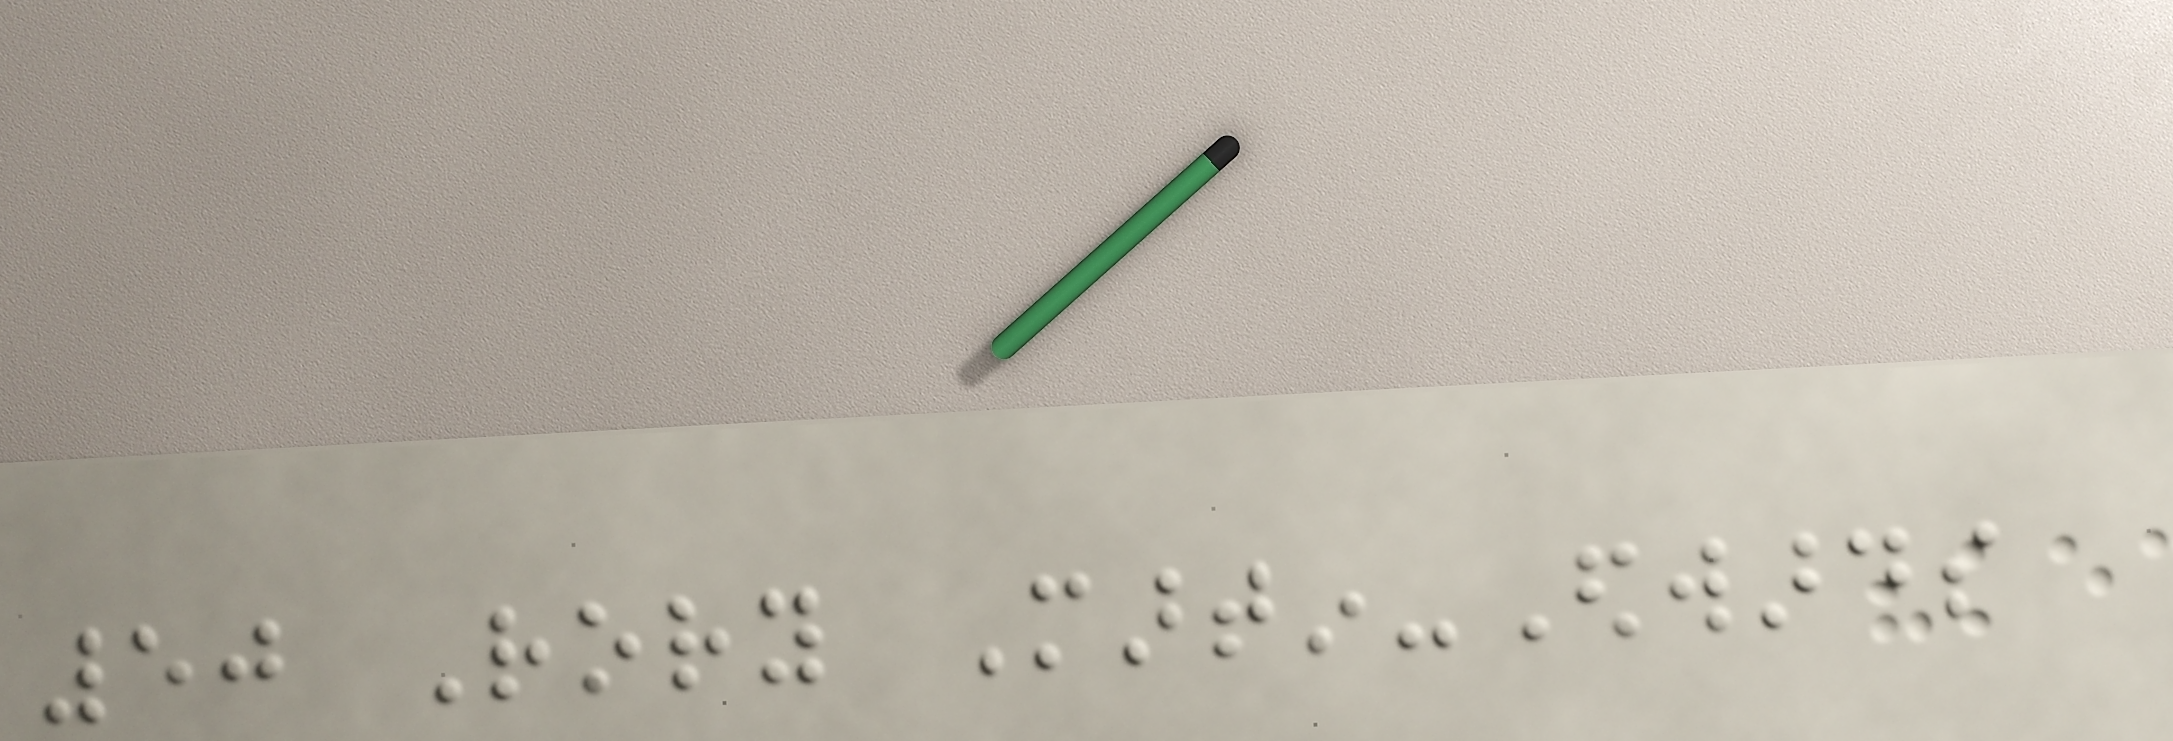50 Rory Martin-Edwards
